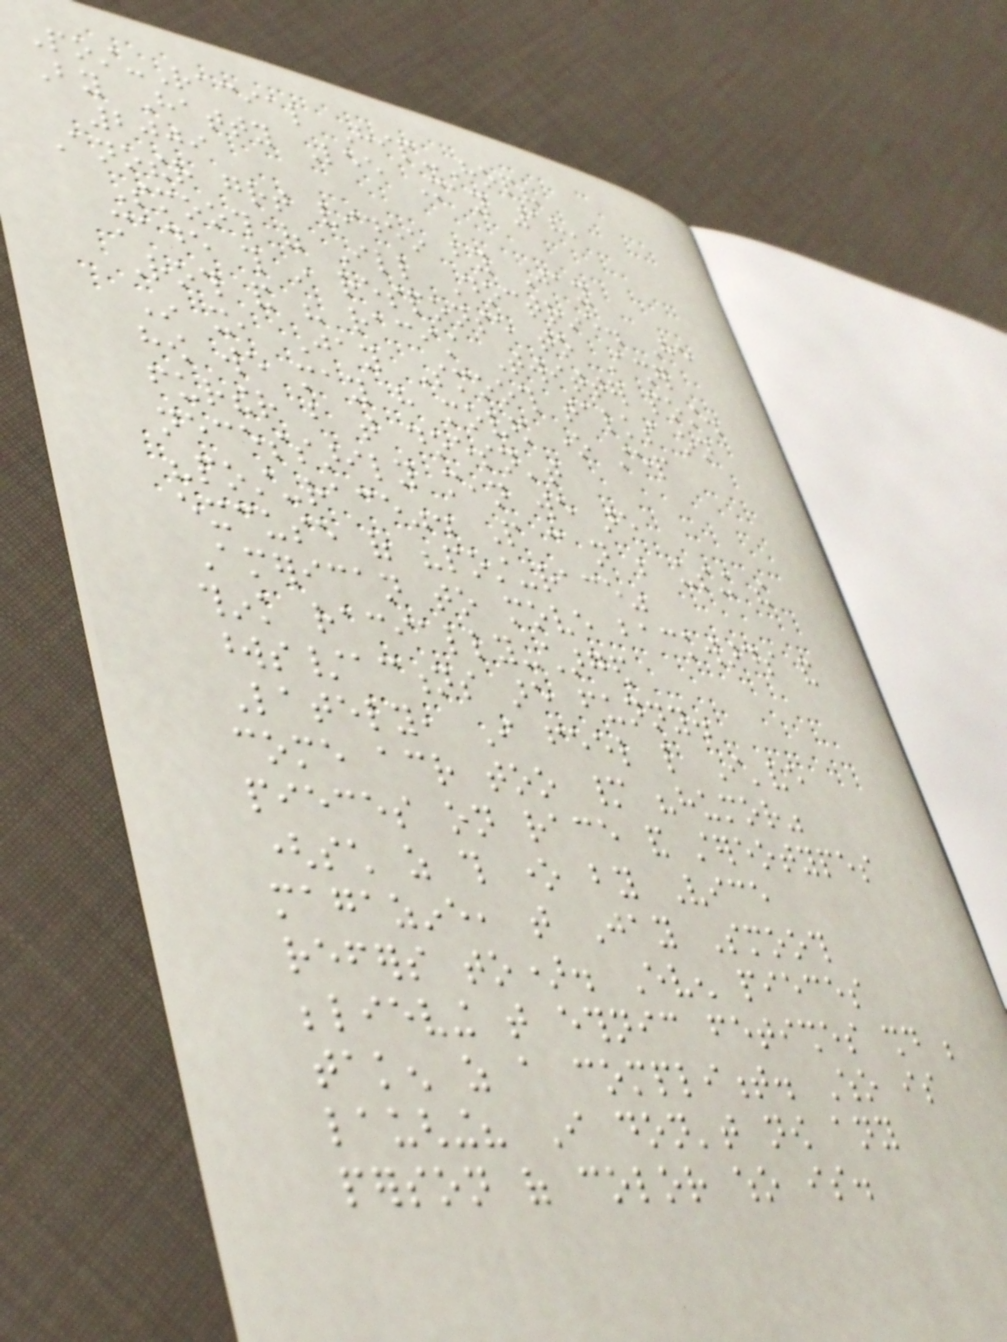Post-Racial Hip-Hop?
By Hatty Lee May 18,
2009
Another great video by Jay
Smooth of Ill Doctrine. He
made this in response to Asher
Roth and his racist Twitter post.
In it, Jay Smooth talks on
how we may have moved one step
further but that doesn't
necessarily mean we are
"post-race". People can not be using the
excuse of "post-race"
American to move backwards and
think racially-charged
words/actions are funny.
Lately, I feel like I've
come across too many "humor"
pieces on race and stereotypes
(such as this one by Vice
magazine, that Jay Smooth
refers to). Even pieces
believing that ethnic fetishes should be
taken as a compliment. Who is
laughing? I don't now any
person of color who is.
